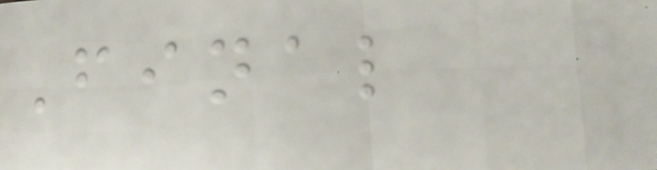Final
